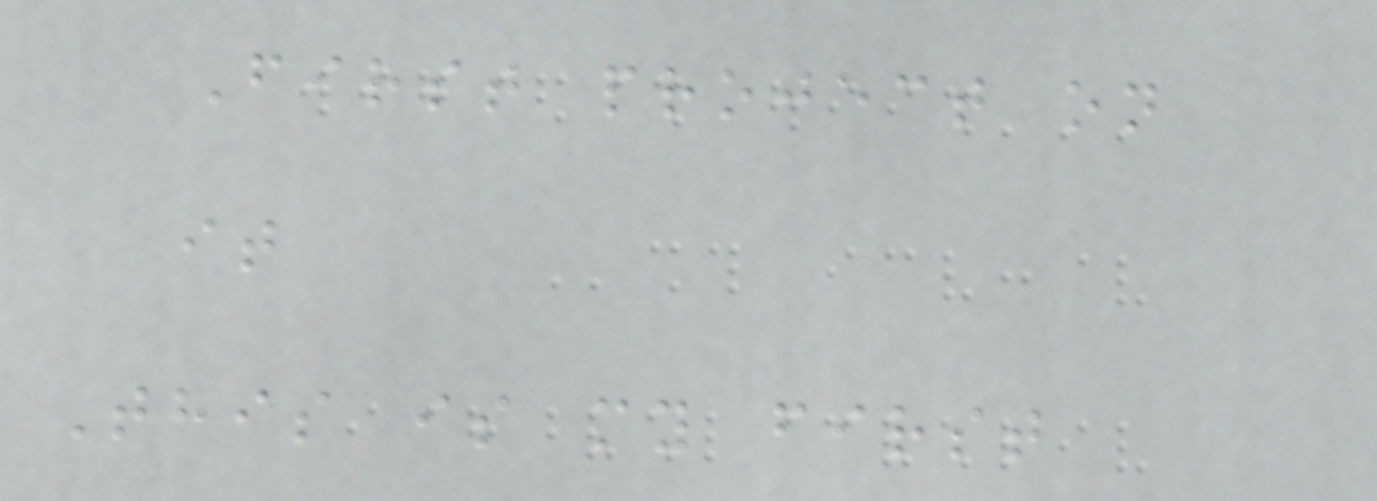First project on
it
This is my first
